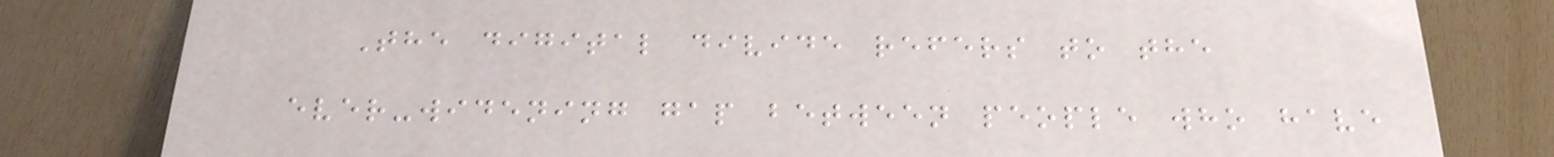The digital divide refers to the
ever-widening gap between people who have
